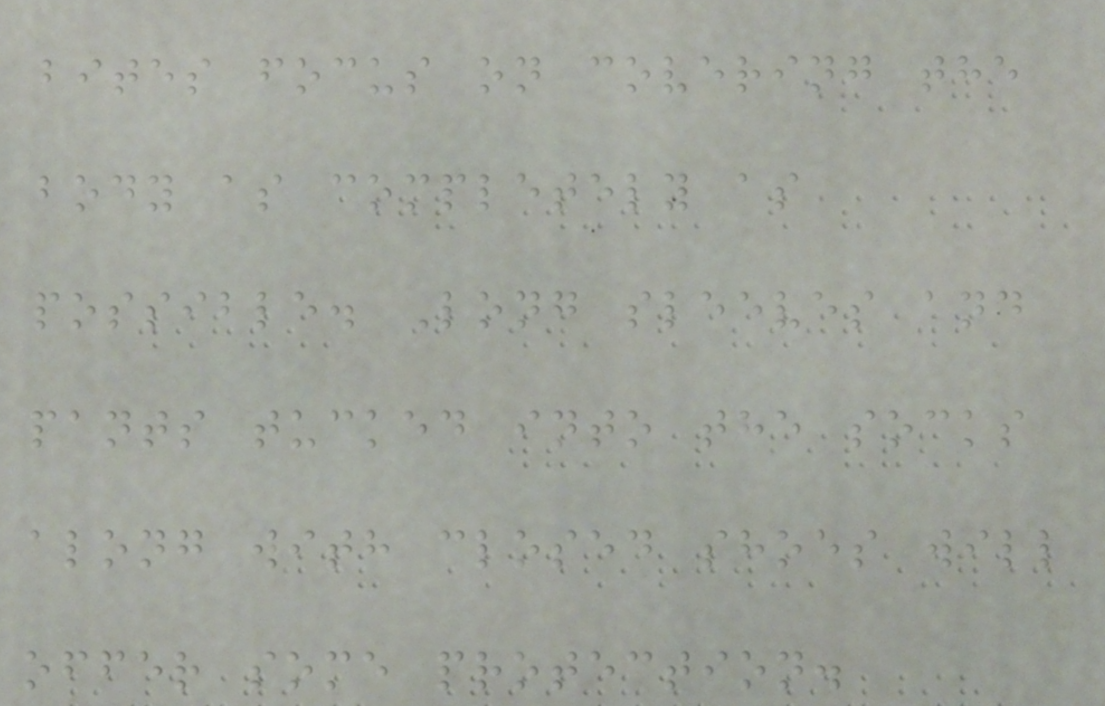bites focus on covering the
body as completely as
possible. Long sleeves and
pants tucked into the socks
along with closed shoes will
offer some protection.
